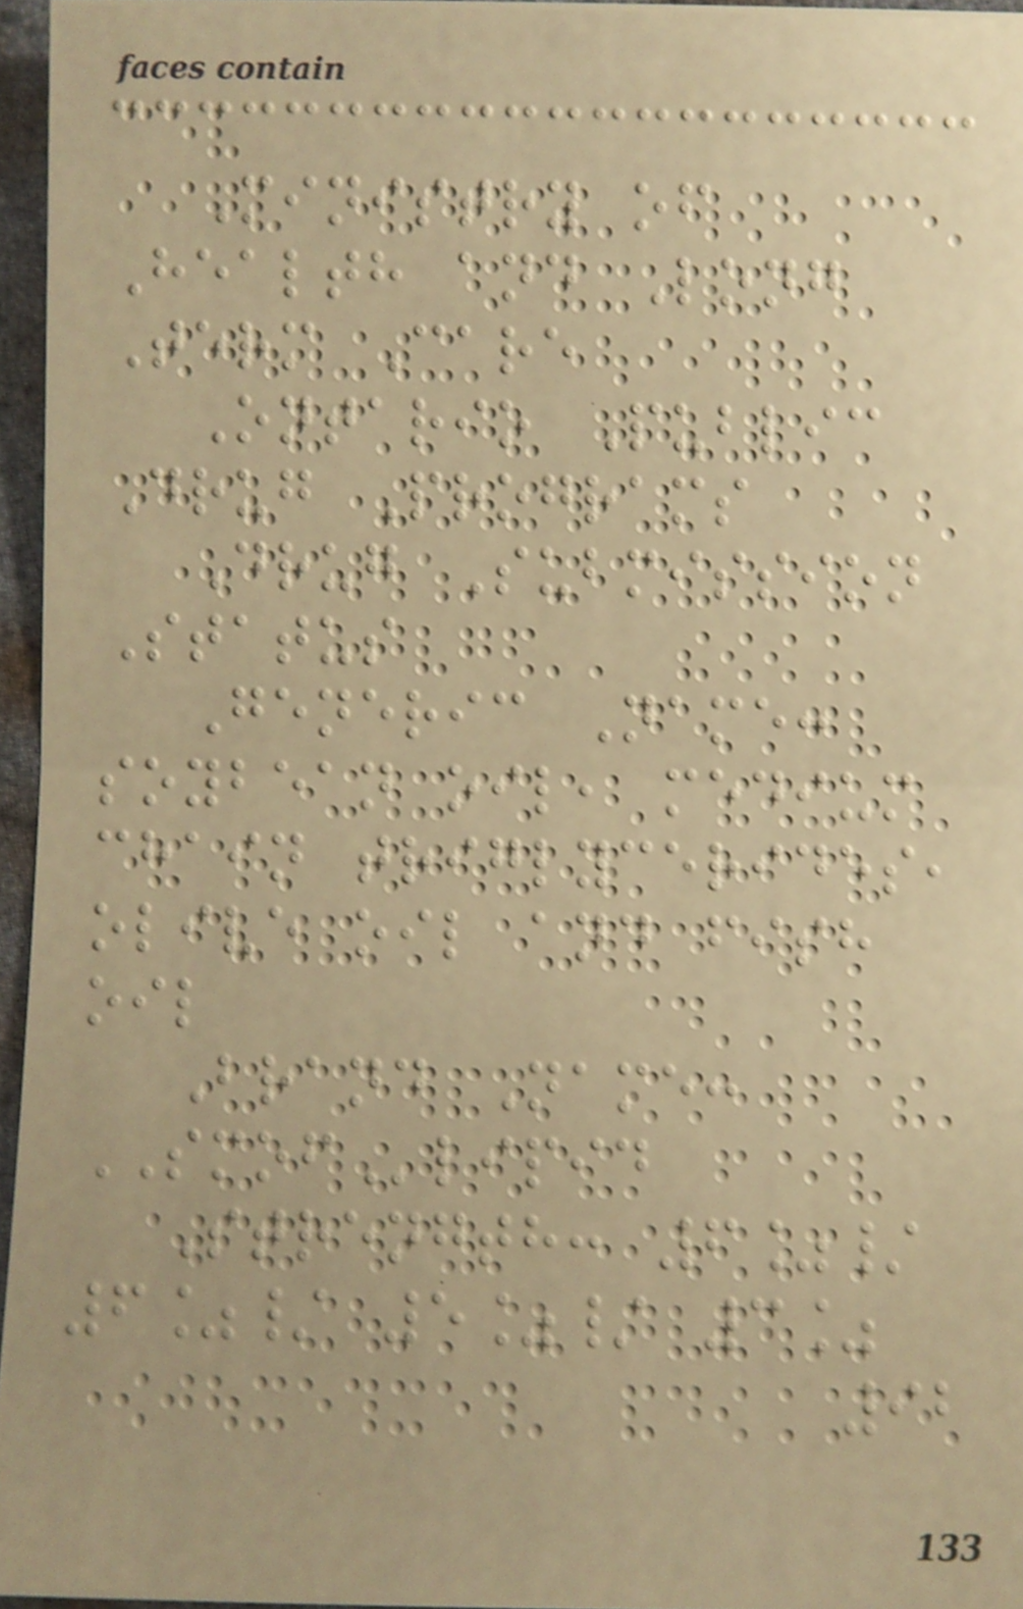Ministry of
Health and Long
Term Care
Ontario Public
Drug Programs
Drug Submission
Status
Generic Name:
soybean oil, medium
chain triglycerides,
olive oil and fish
oil
Brand Name:
SMOFlipid
Strength: 6%/
6%/ 5%/ 3%
92
